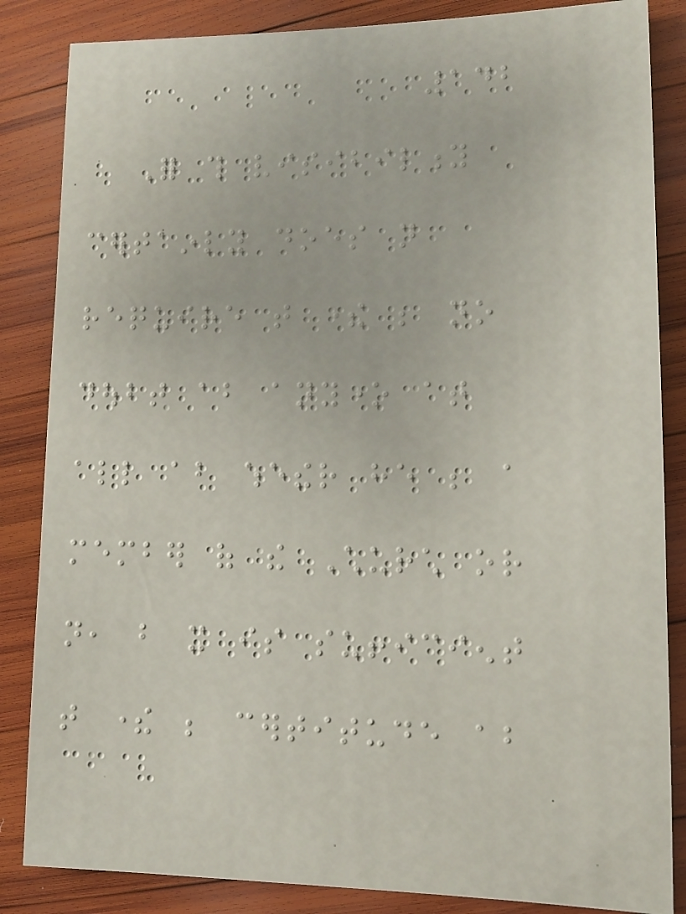142
For this visibility
certainly does not
require that there be no
doubt about anyone at
all about whether he be a
member of the Church or
not, but it is sufficient
that there be certitude about
